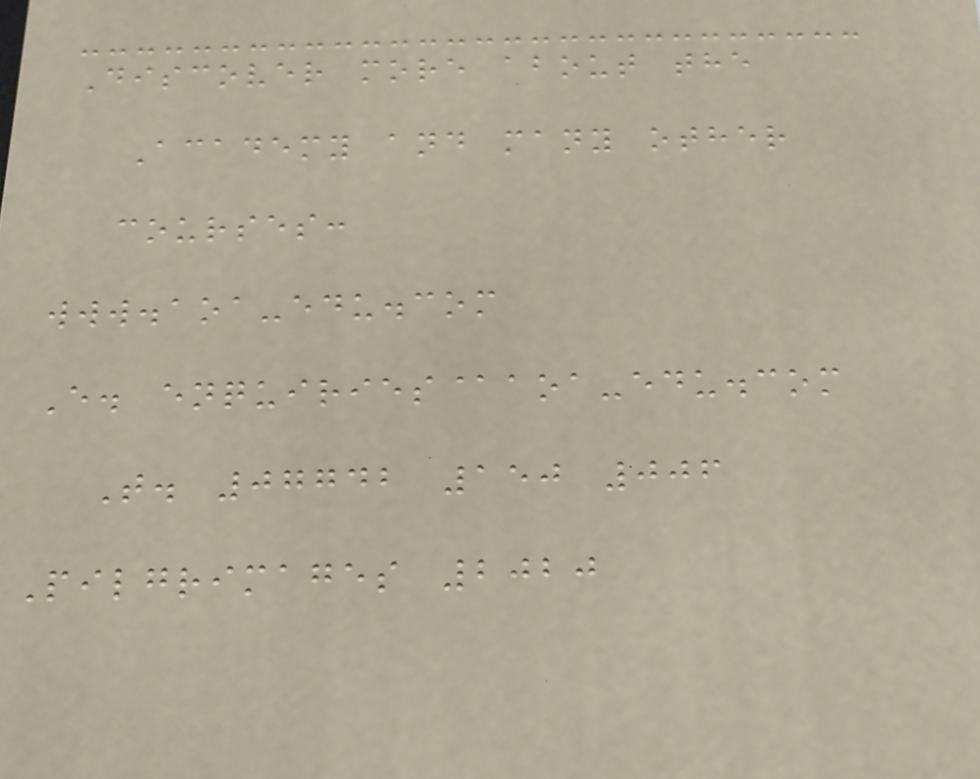Discover more about the
Academy and many other
courses:
www.aoa-edu.com
E. enquiries@aoa-edu.com
T. 07742 150 006
Pilgrimages 2020
